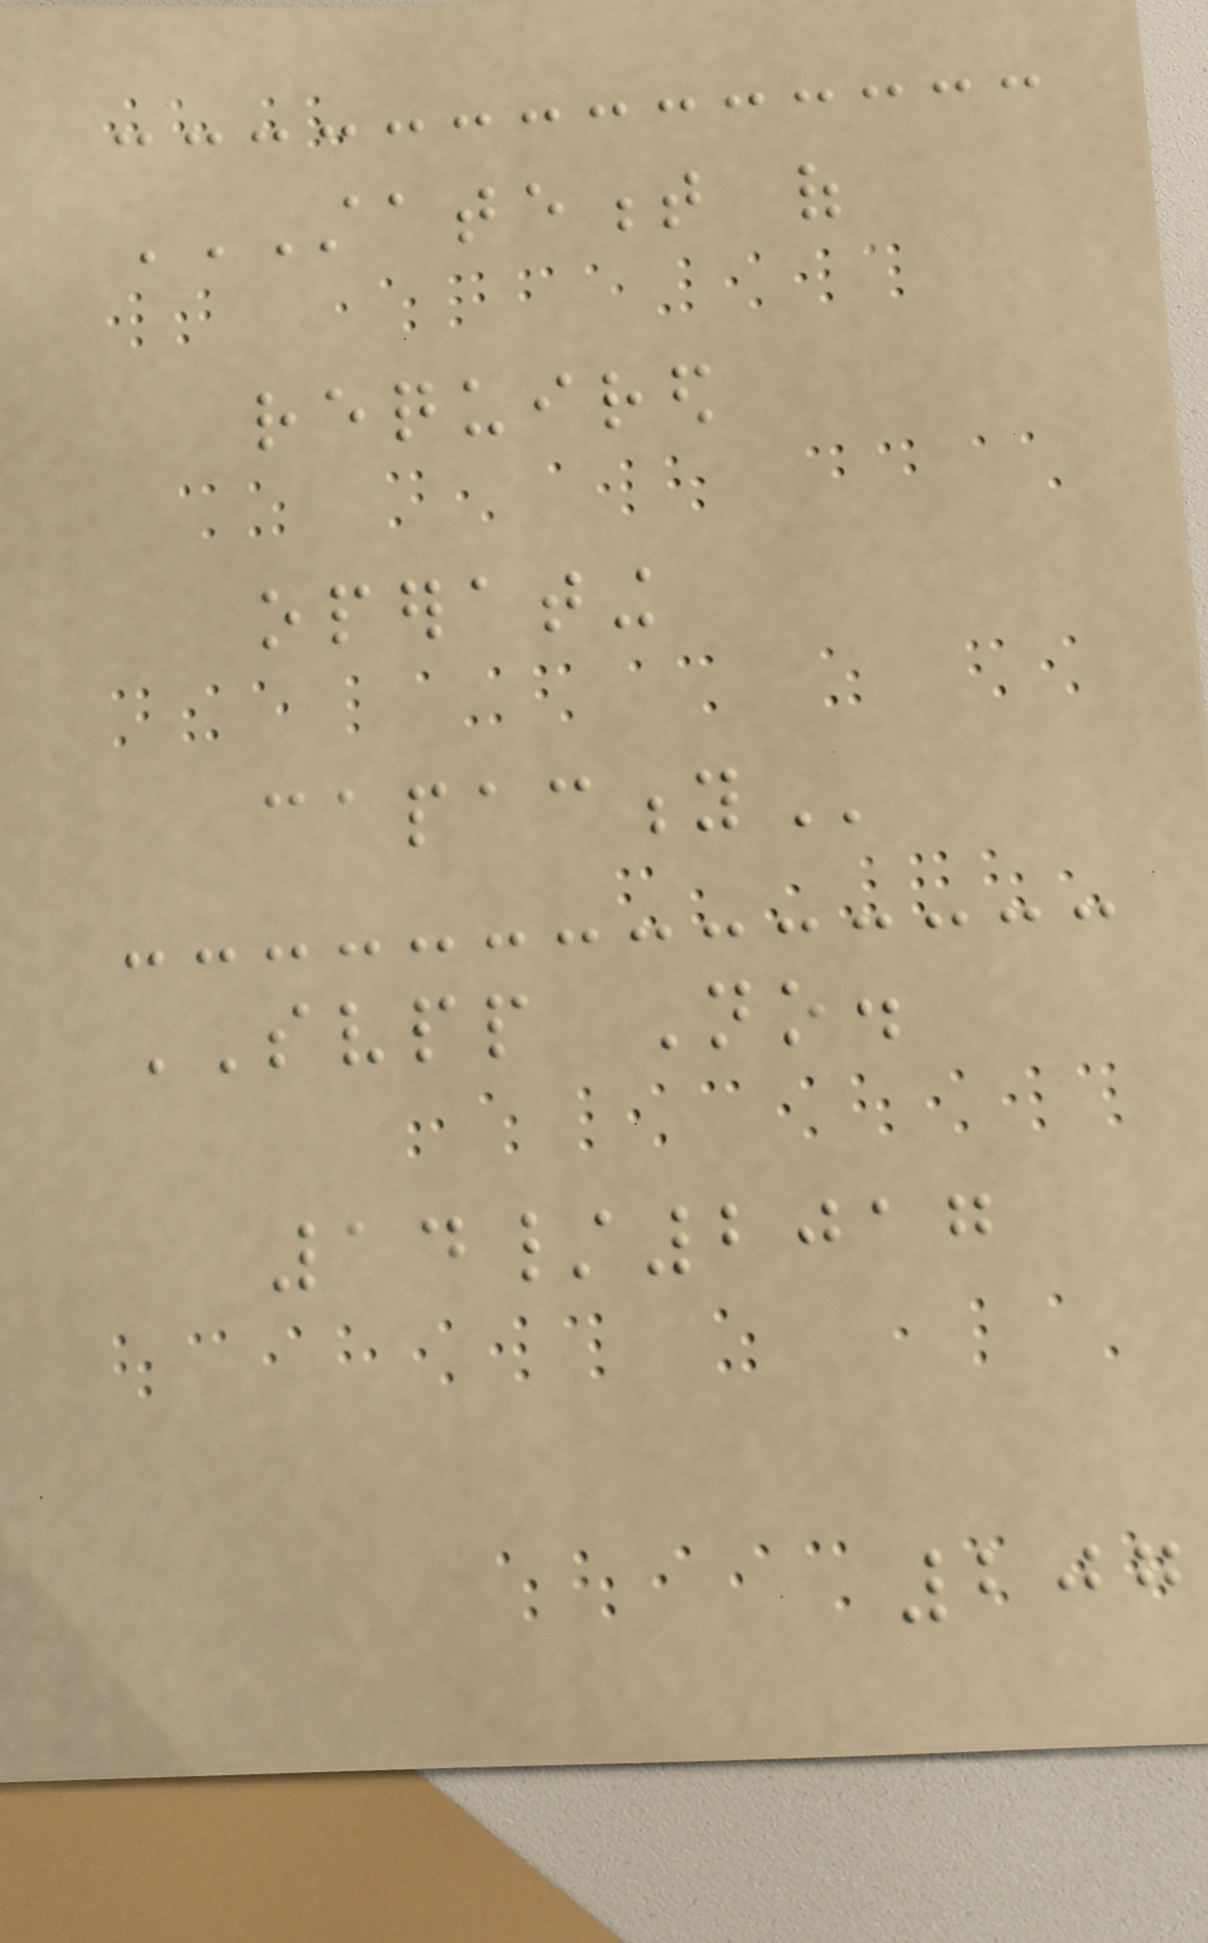STATEMENT OF
REQUIRED
OPERATING
CAPACITY
SVPP No.
14/2017
207
